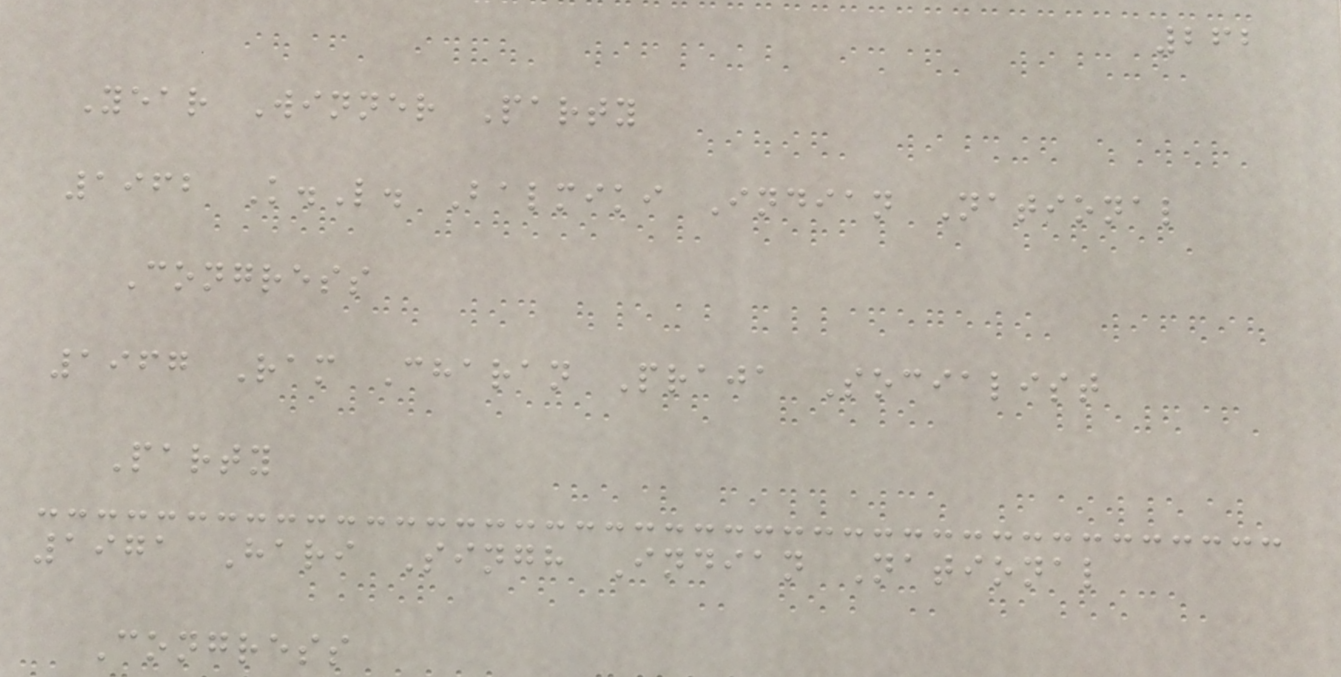262
Year Winner Party
1962 K.L. Balmiki Indian National
Congress
1967 Ram Charan Praja Socialist
Party
1971 Hari Singh Indian National
Congress
